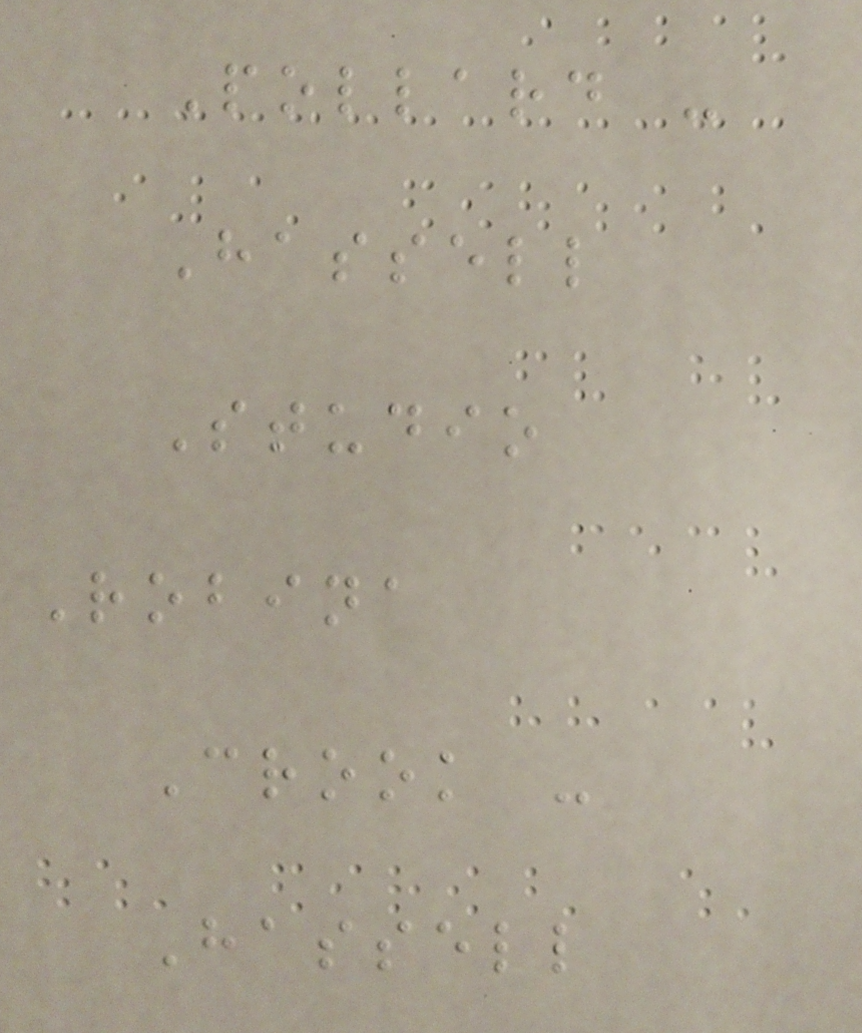Pollard -
Hassell
Studio
Robina
Crook -
Hassell
